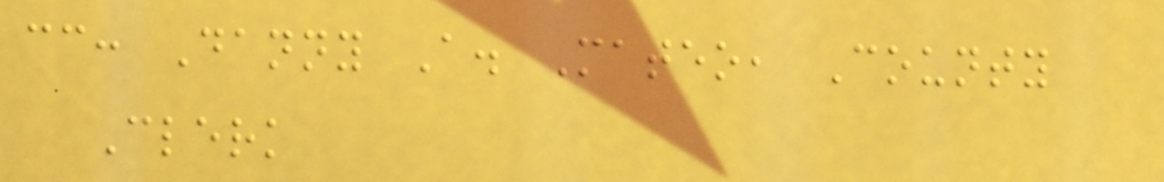cc: Danny A. Mateo, County
Clerk
